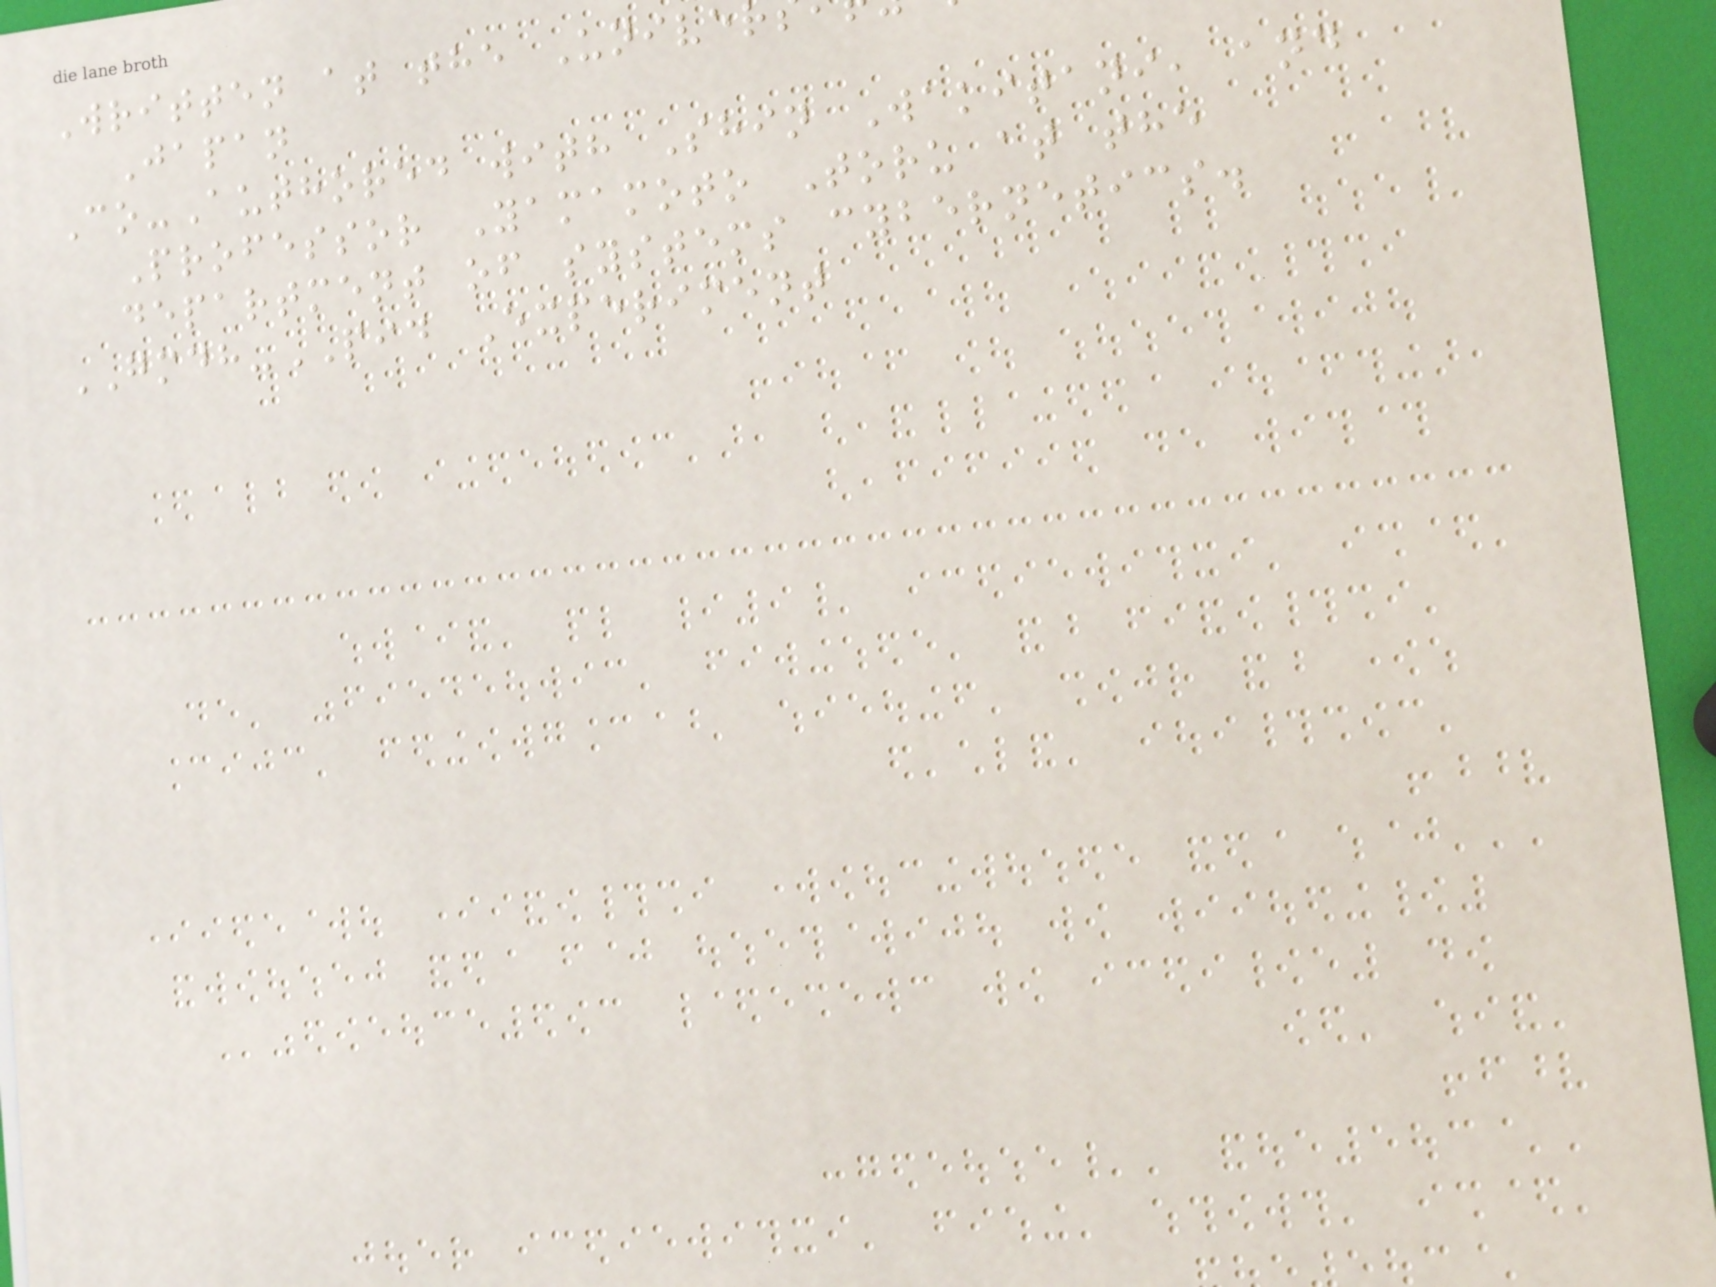Written at the Unive
Japan
Co-Authored with Shin Wakitani, and
Professor Yamamoto Toru at the
department of systems cybernetics.
GMDH-PID Experiment
